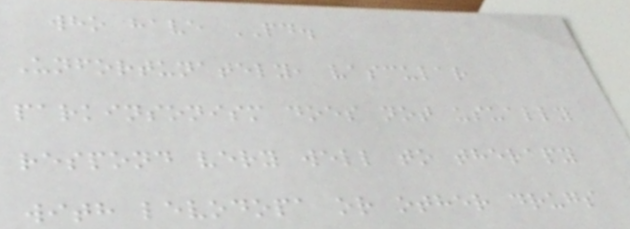who have PD.
Unfortunately, vascular
parkinsonism does not usually
respond very well to therapy
with levodopa or other drugs
